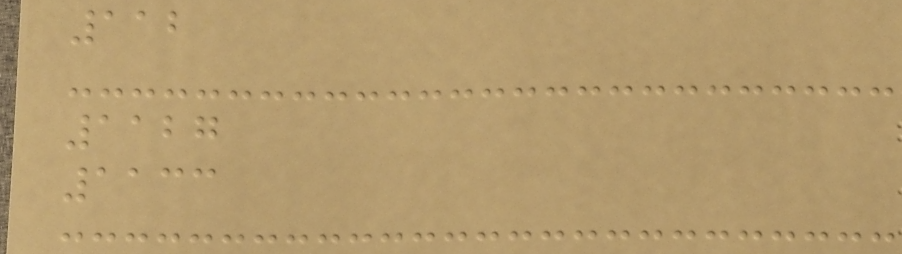112
1127
1133
